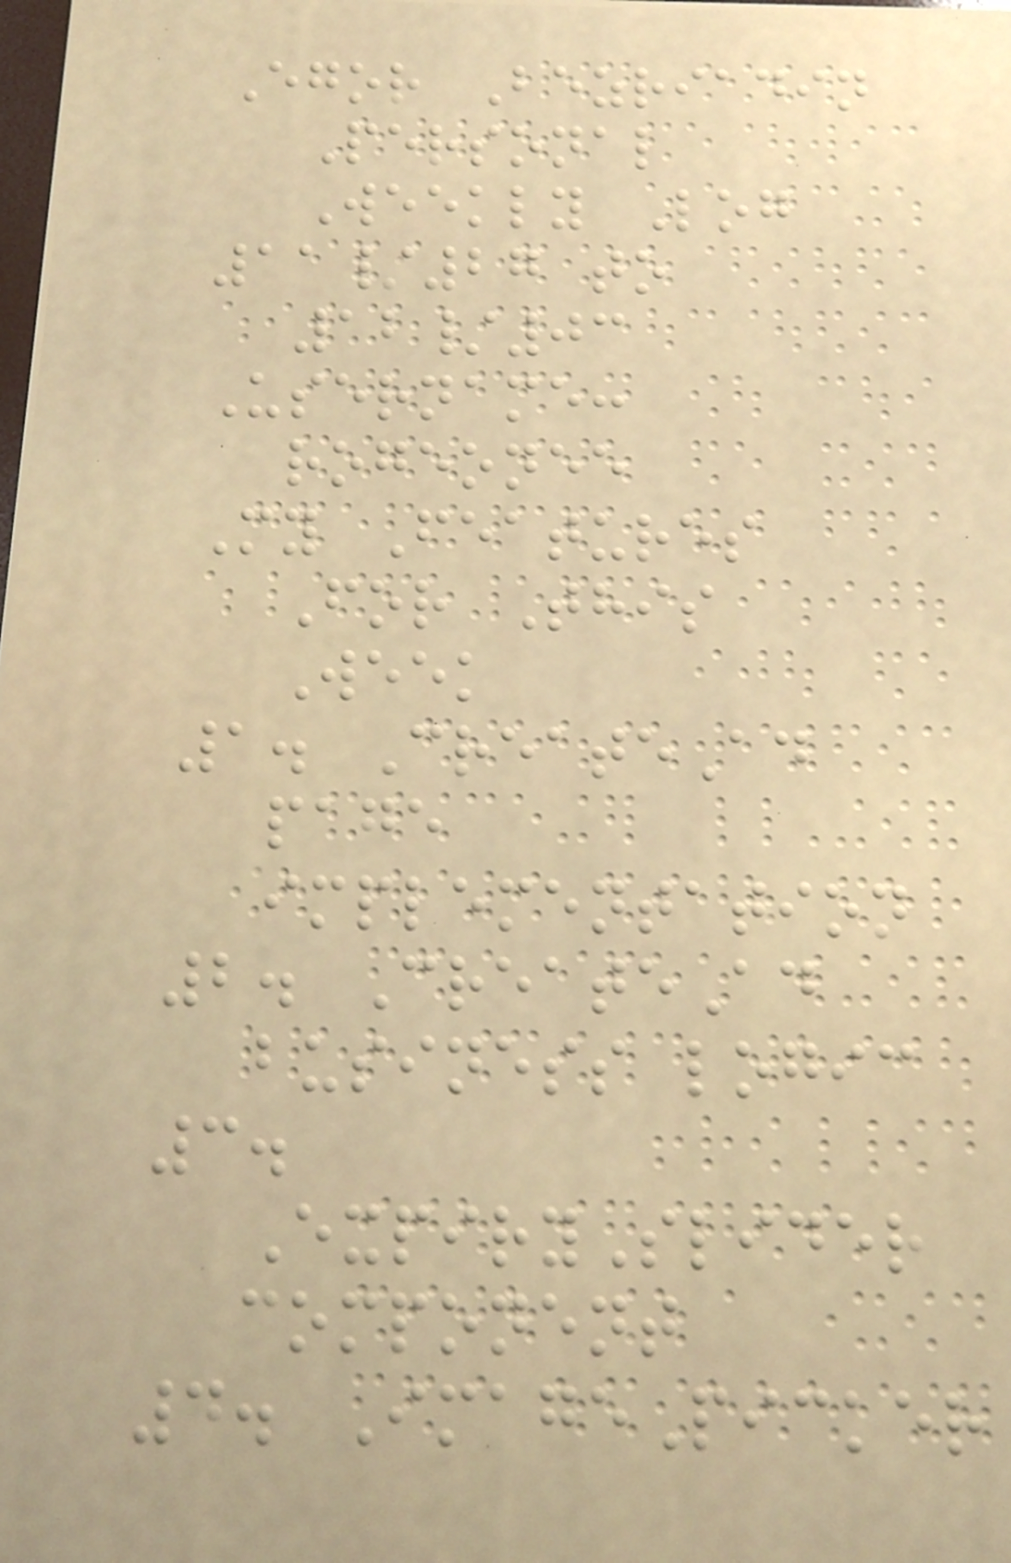Egor Bezriadin
Personal
Weekly Log
11/27 to
12/03
Username:
rogeonee
My Features
For This
Week
1. CreateAd
page
implementation
2. CreateAd
business logic
3.
ExpirySlider
component
4. ImagePicker
